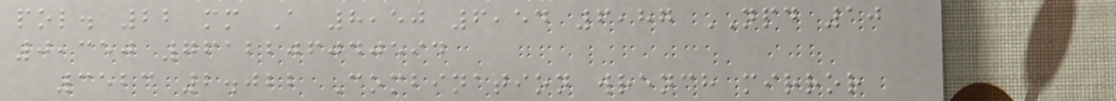pol. 22 mm A 8,50 6,54 6,87 NPD 10
0,350 7612206040594
3523 2.022 Combination wrench mirror
